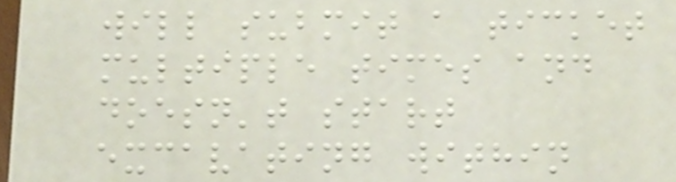will submit a ticket
multiple times and
doesn't start
excavating within
